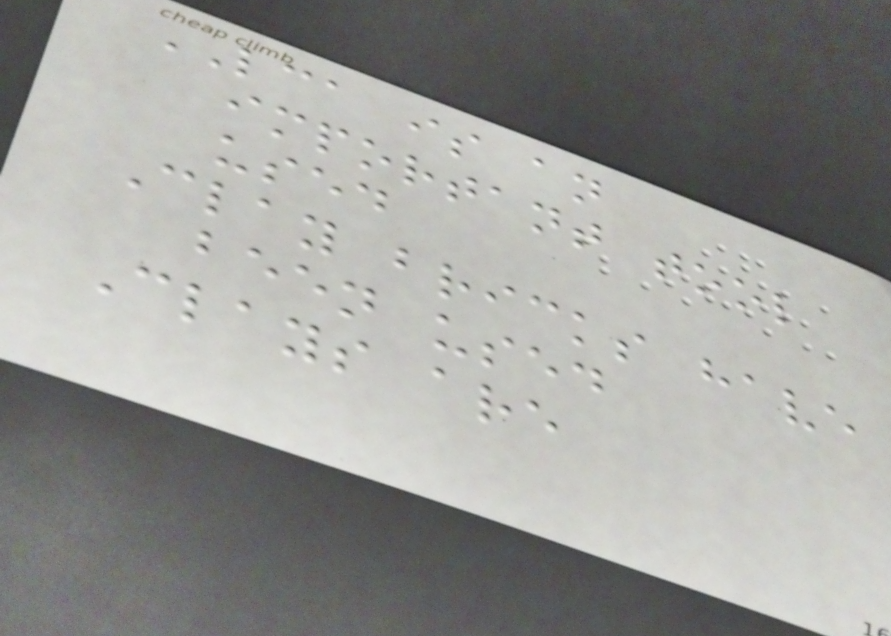LCA is an
important tool
used
Clay bricks have
been used
Clays are
